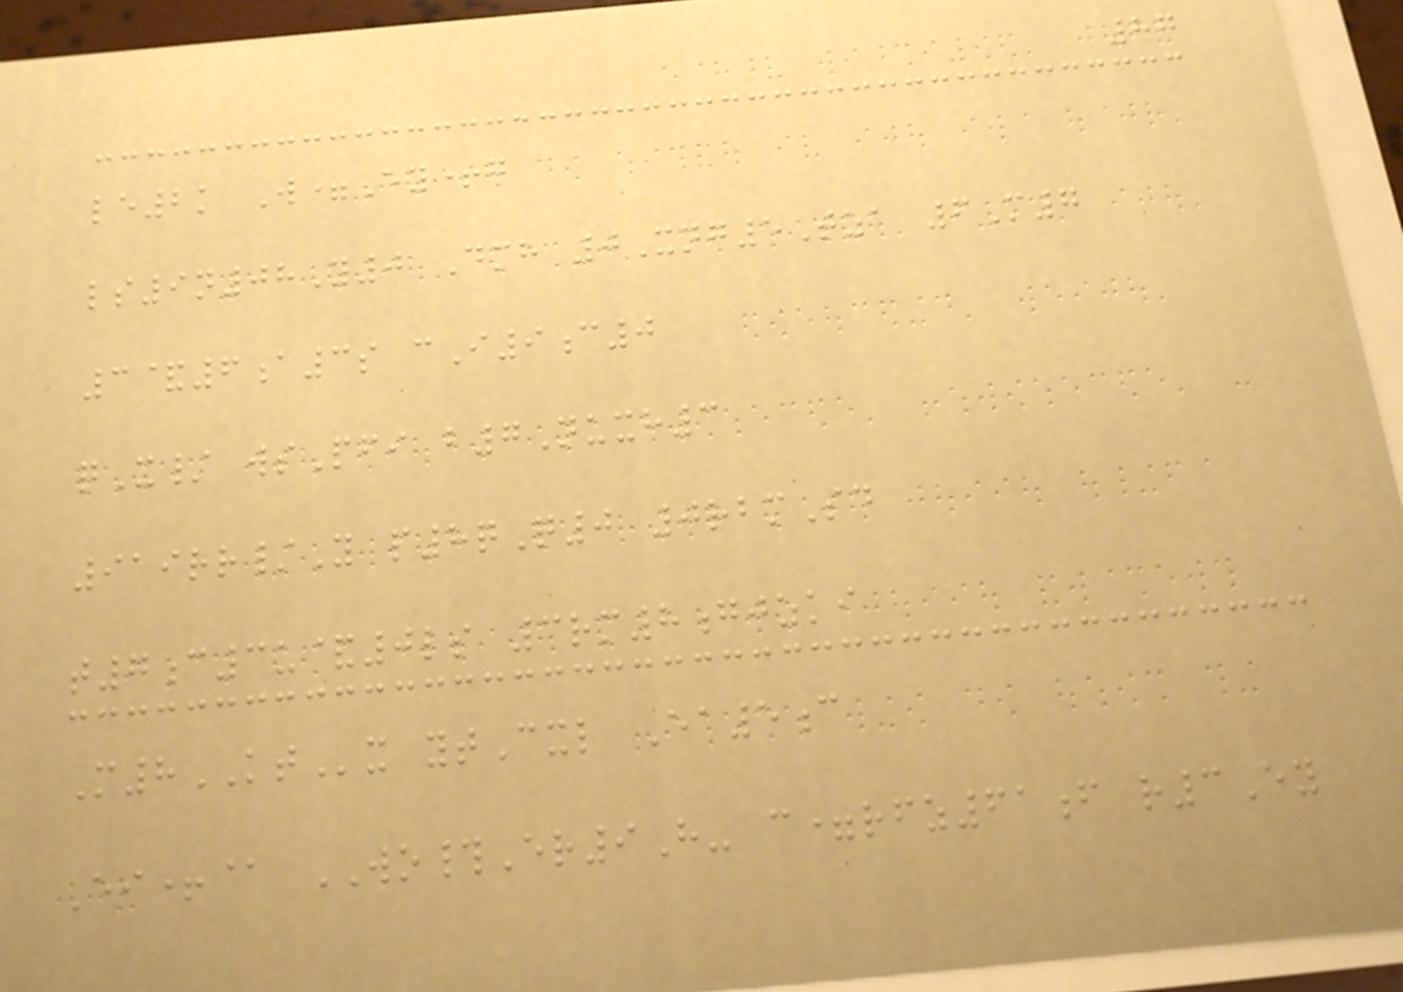87
le2k W=Ey+g
ls9n08Y0 Dmh 0Xng5Tza 6M7
3&6a3s cI9c0
qX/ wsPfi b7Nuxh3
919rr/Y p8qQ0 0rbmSd
t7c3u&0ls 3rm8gjzki
M8KTx ytCxl Ea5c
Ei+@ WO#Er9H- c=rfz61f r3Ey
